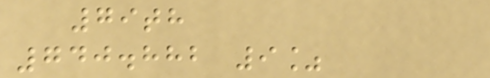79th
740.882 9%
